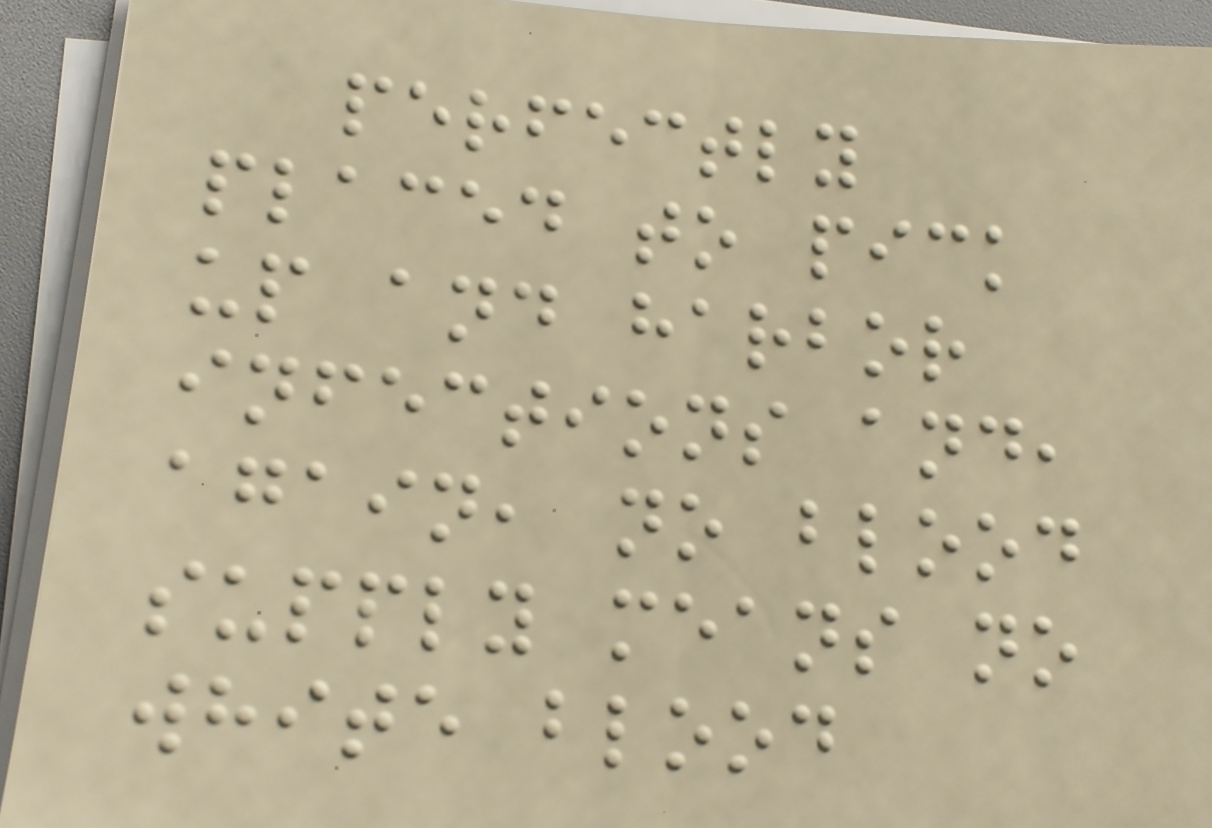perfectly
placed to pick
up and harbor
infections and,
again, no blood
supply means no
white blood
